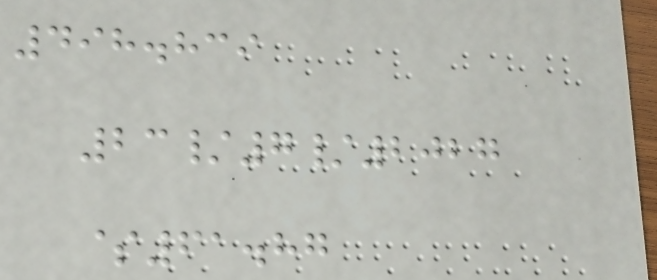498.839
23/7/2027
$61.87
